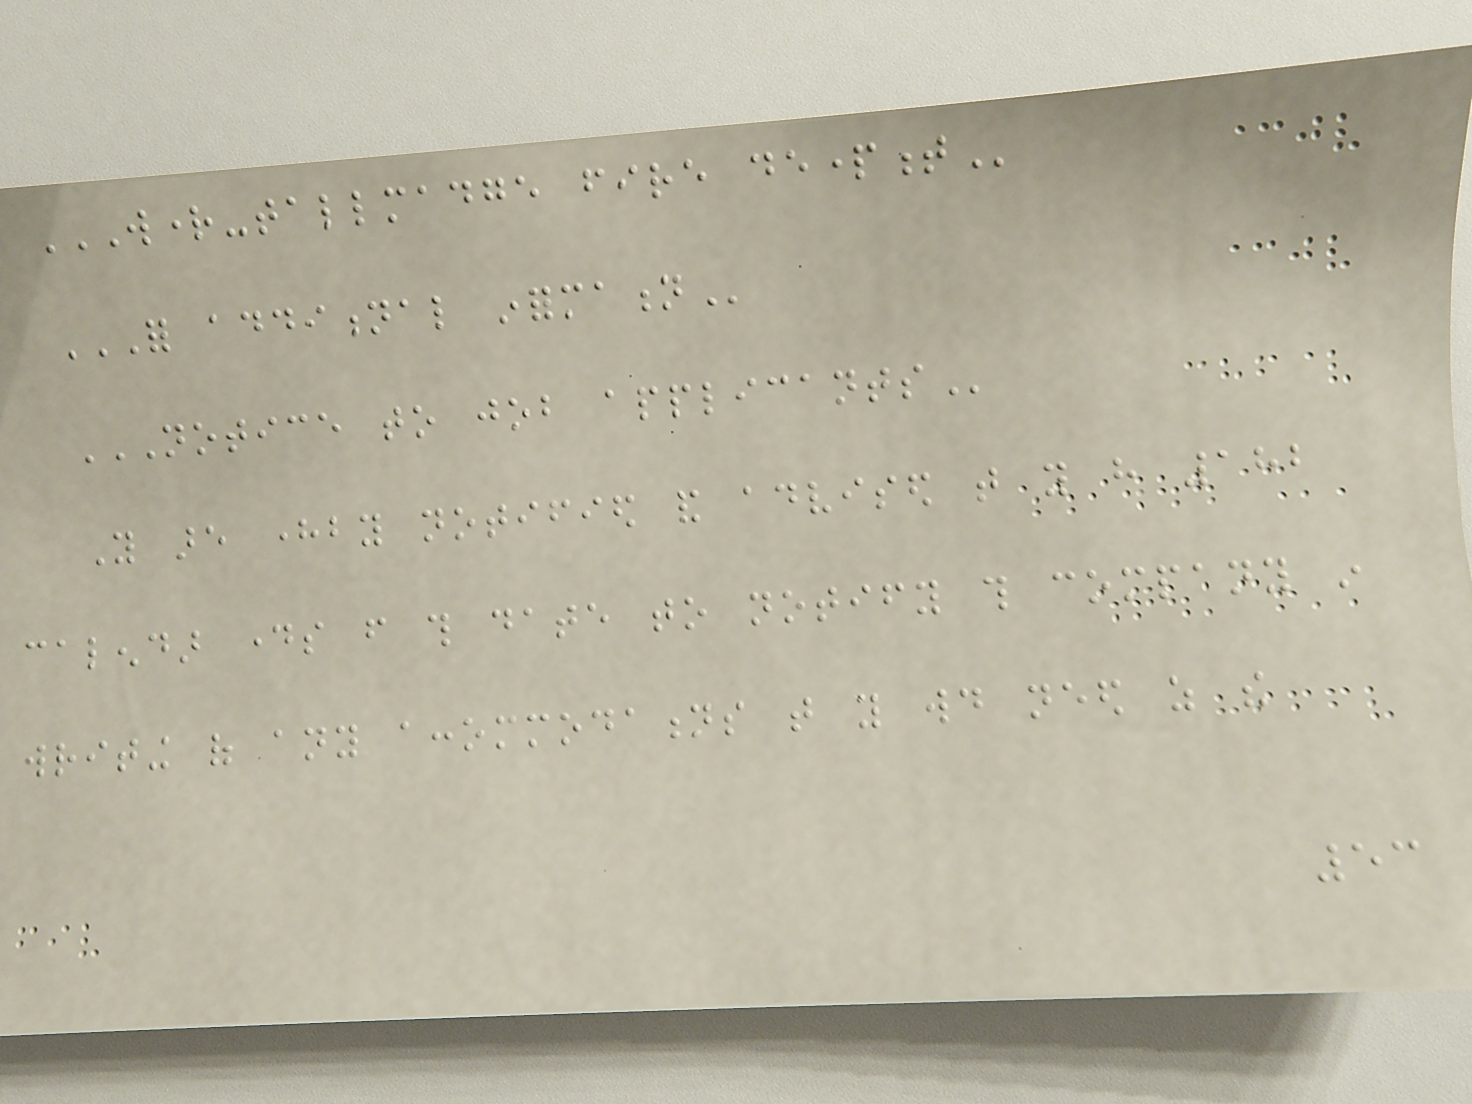WRIGHT-TALLMADGE FIRE DEPARTMENT
FOR ADDITIONAL INFORMATION
NOTICE TO JOB APPLICANTS
You are hereby notified and advised that you have 182
calendar days from this date to notify this company in
writing of any accommodations that you would need as the
53
